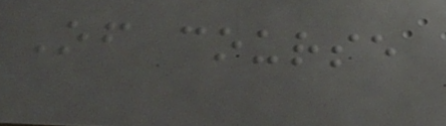Of course
